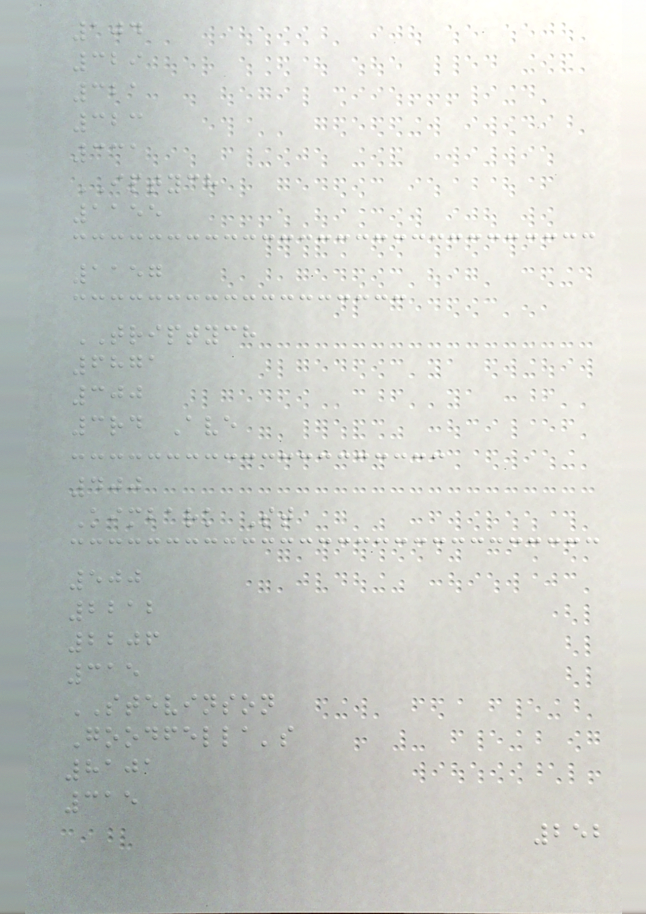104
329
321
323
331
IPTYCH
1155
1157
TRIPTYCH
6871
300
3rd Ave
400
Kimbark St
500
2212
2206
315
STEVINSON
Goodfella's
8101
315
252
